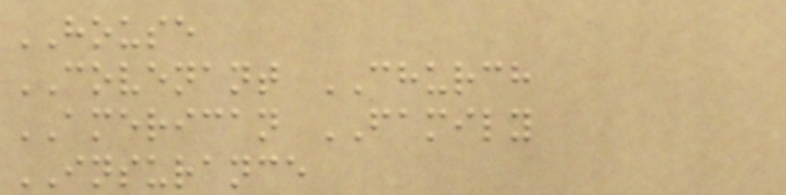HOUSE
COVENANT CHURCH
AMERICAN FAMILY
INSURANCE
